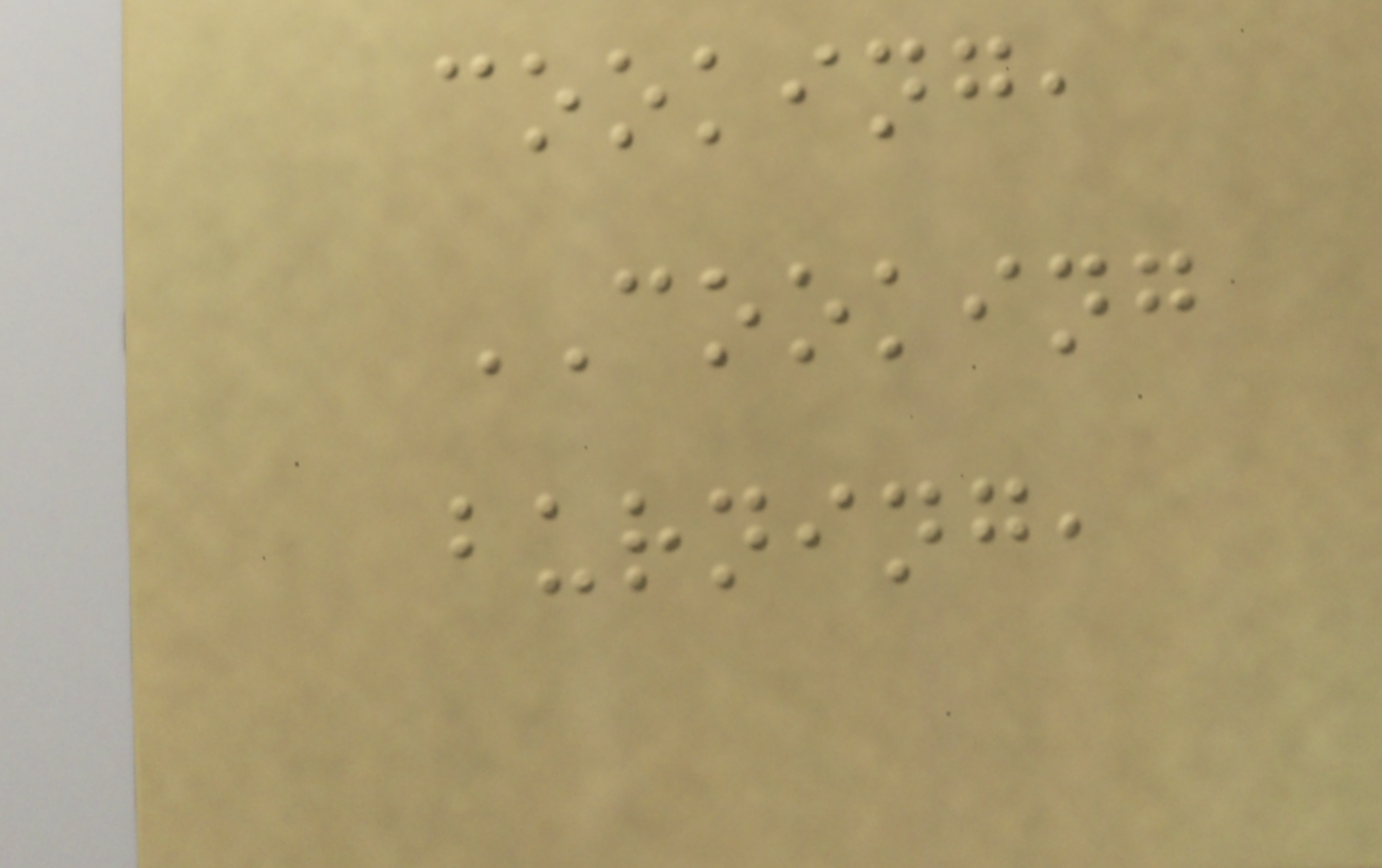cooking,
COOKING
burning,
